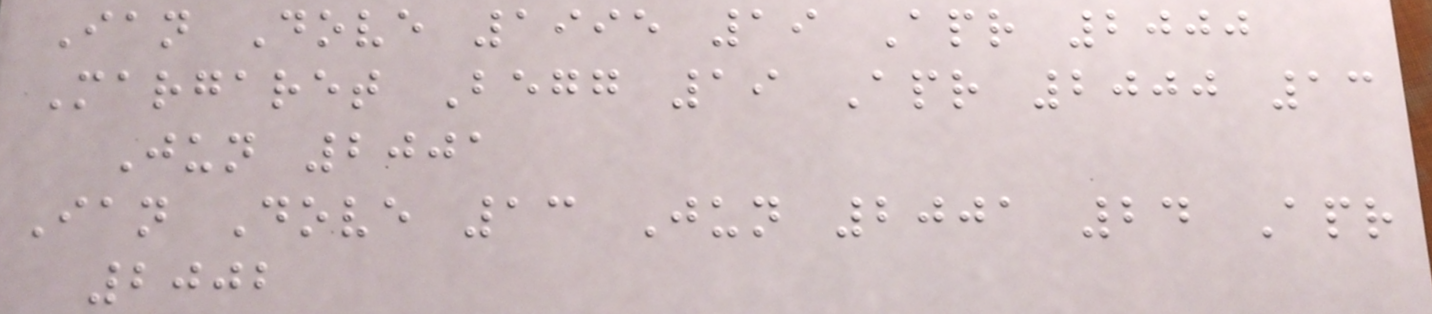Ian Dove 1995 19 Apr 2000
Margaret Begg 19 Apr 2000 13
Jun 2001
Ian Dove 13 Jun 2001 24 Apr
2002
